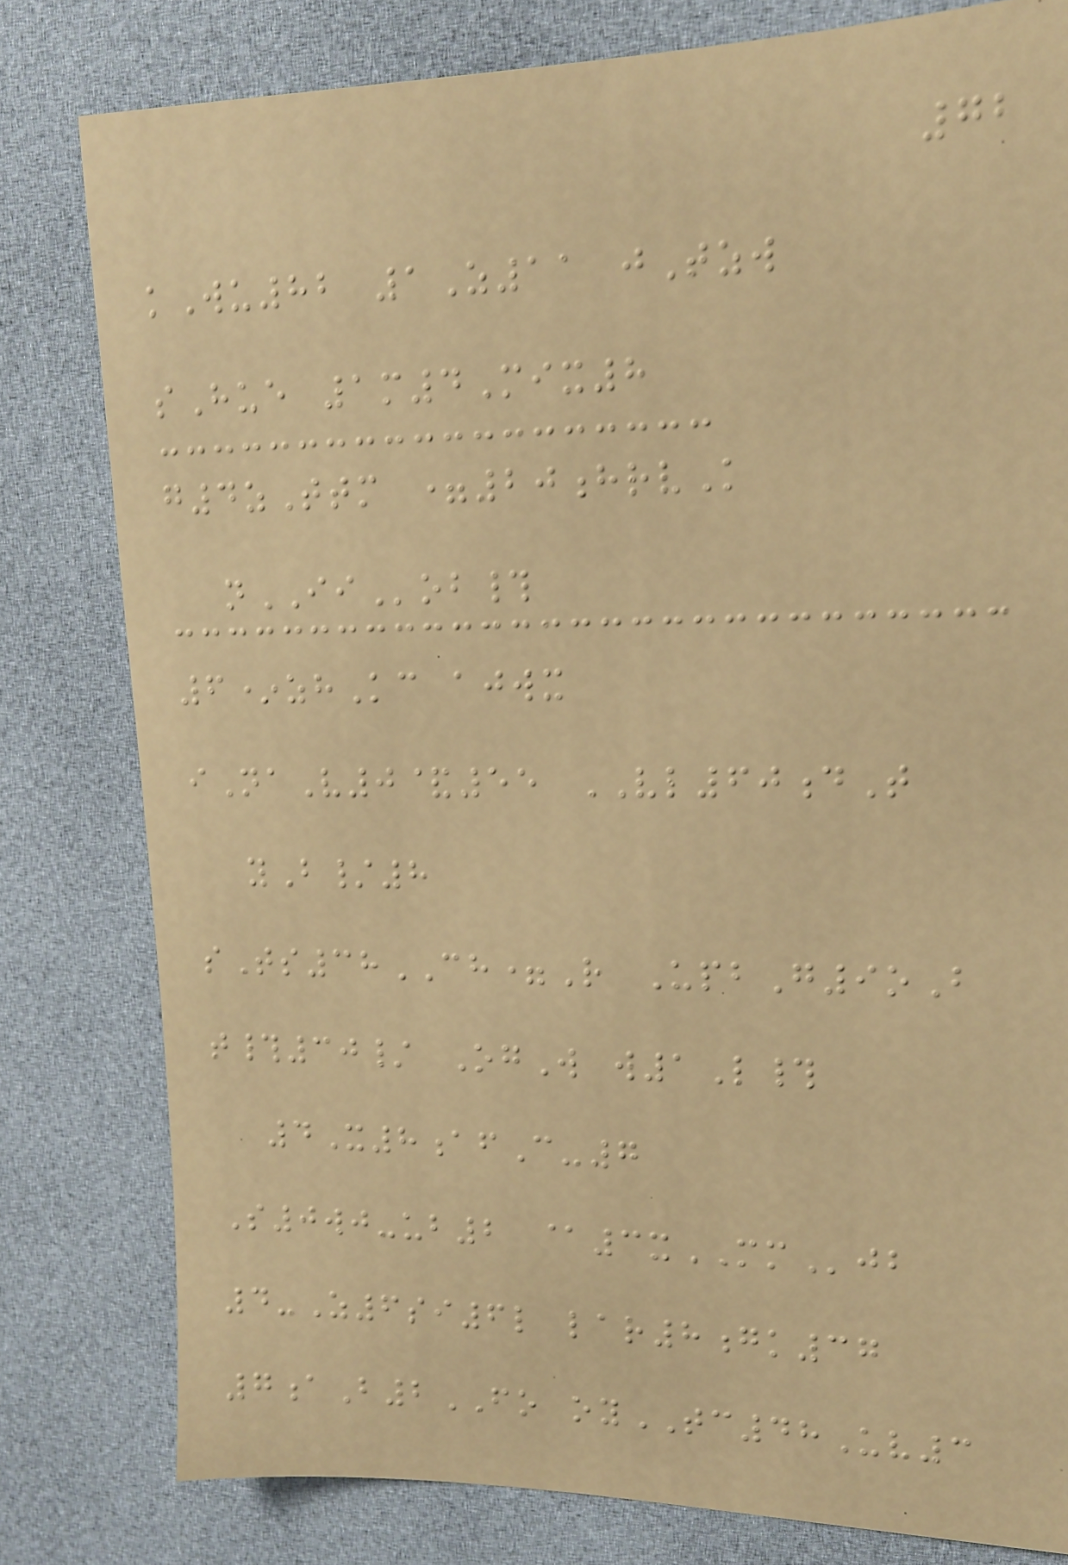72
kWu82 1Z11 jTzw
sHue 1m4Mix8
g4zTtm =20hrvK
nIIob#
6*zhKc ajwx
iNaV0&55 VL60dT
yB/8
sTs38CH=R UpbG9oB
t#30/ OgW w1L#
4X8afC-7
S0wj-ub2 @3xMMjb
4-Z6si6l lar8gk37
7aB2FO oyTC48Uv3
